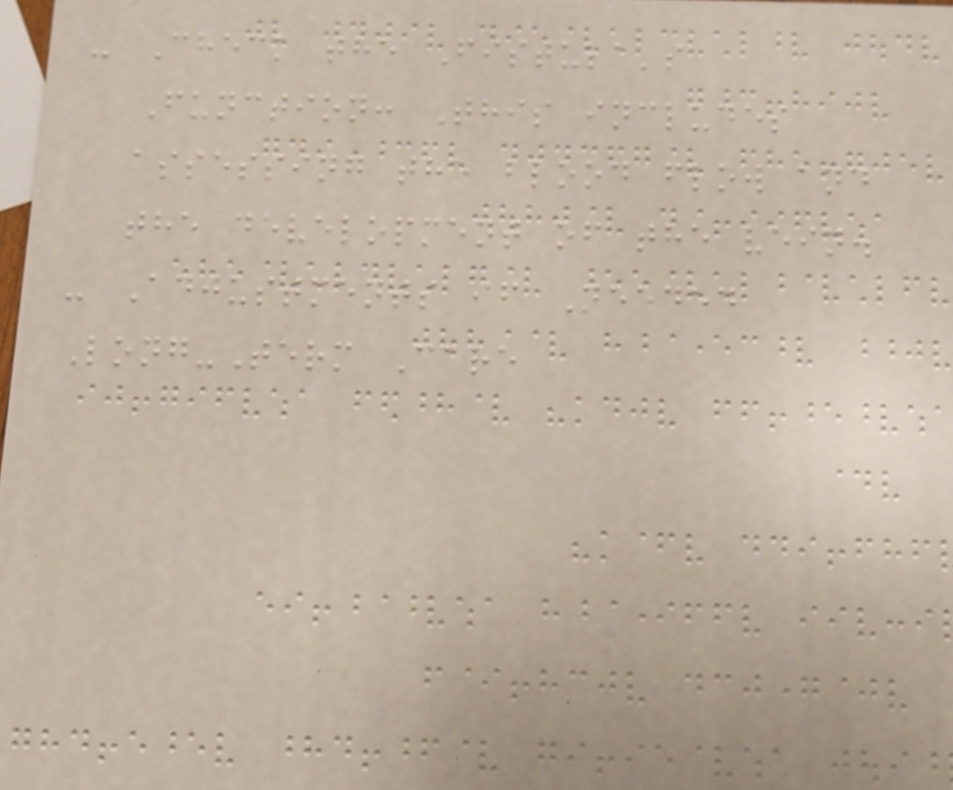- Check the Fistula's
Function: This includes
assessing the blood flow and
the development of the vein.
- Adjustments if Needed
Long-Term Care
